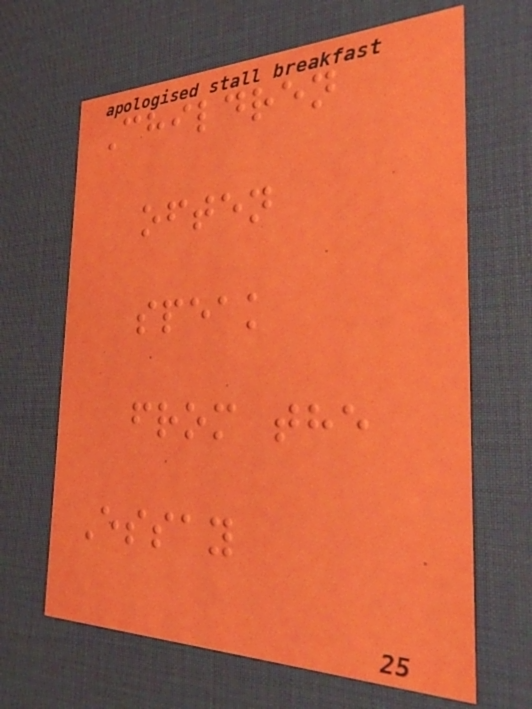Children
often
speak
from the
Essay
